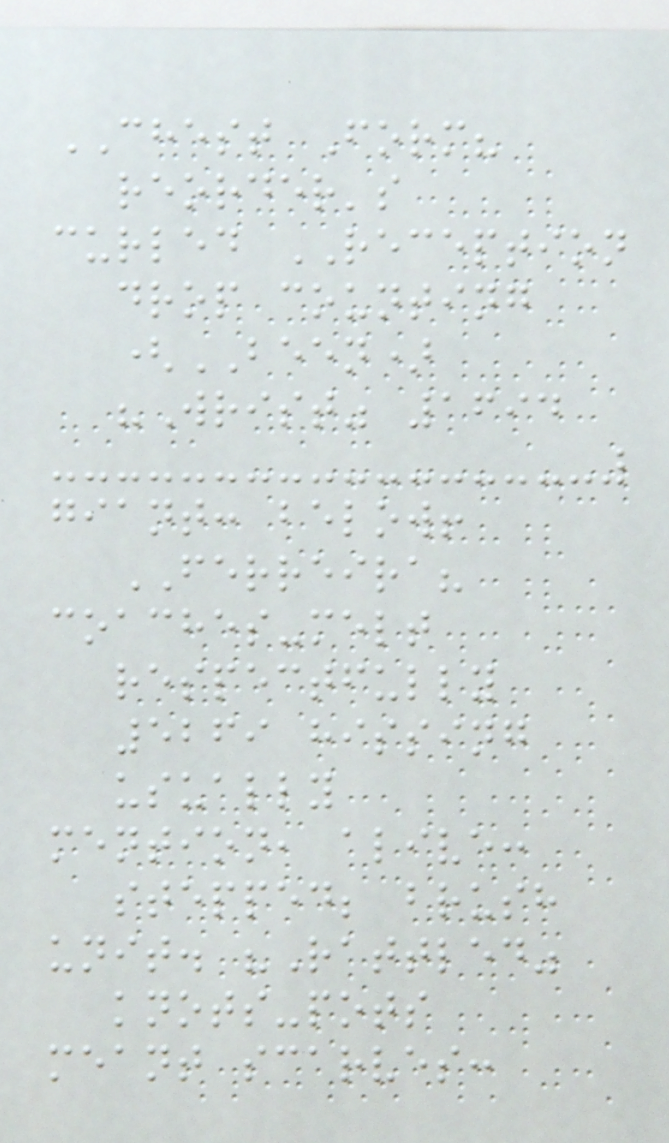CHEST Form?
reorder's
curled RECEPTION
drop counting
(BEEN)
"Wrist" 1694
giant: below!
FERREIRA?
coaches-melt
respectfully
5269 hissing
usually
mention, alive:
stepped; brush
unit. "Rattled"
knots-pots
meant scarves:
